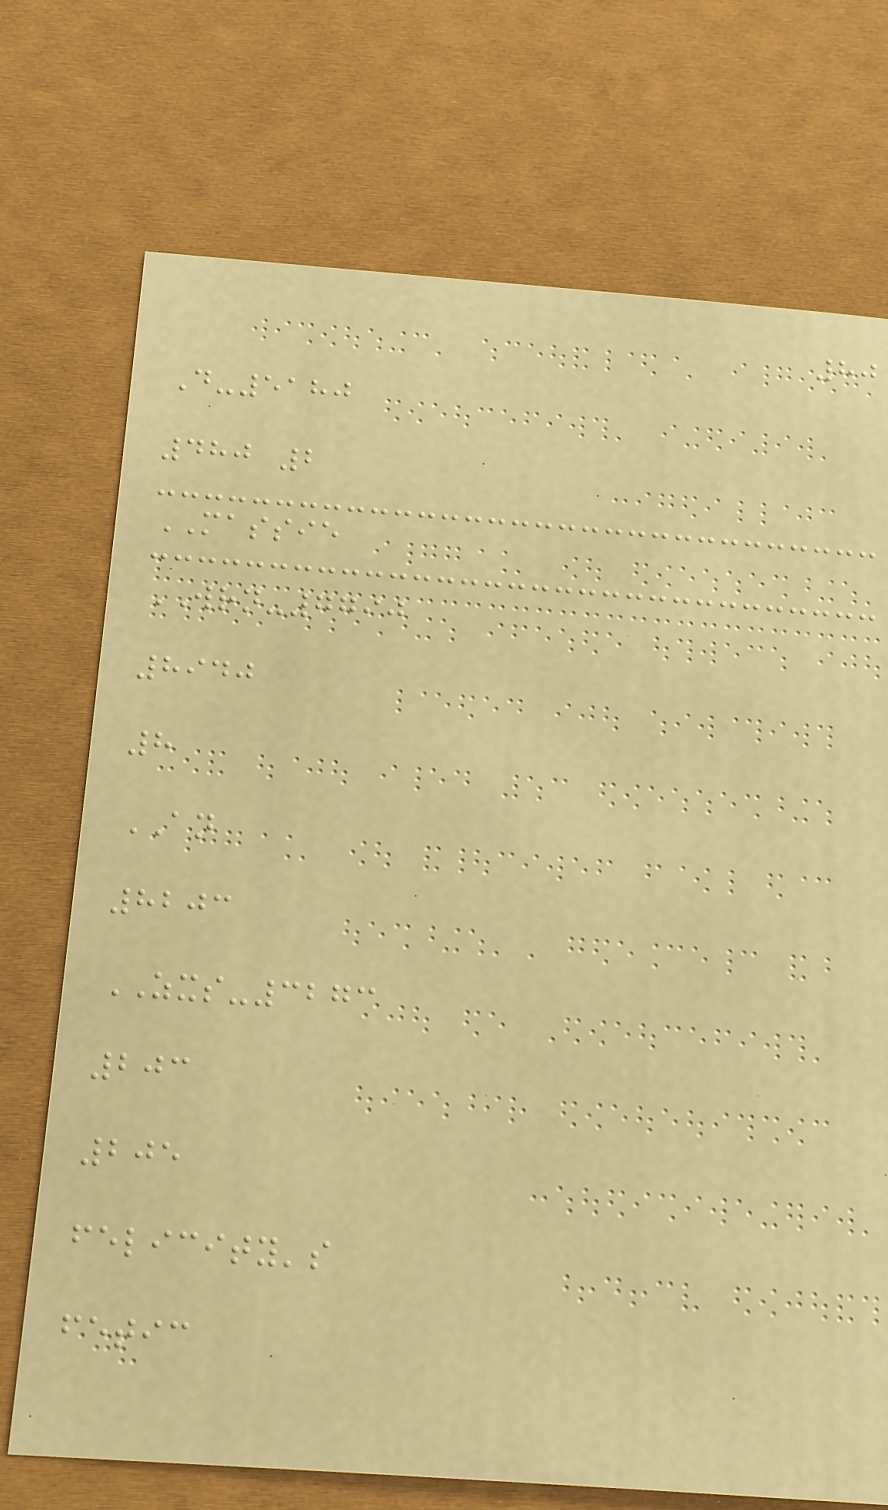80
D-5180
480 2
MASSIE
WRN-7790
8940
8
AN
8203
ZXS-3273
203
205
felicity's
fetic
